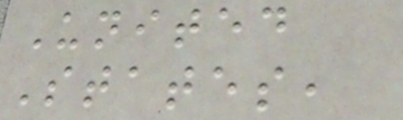United
States,
